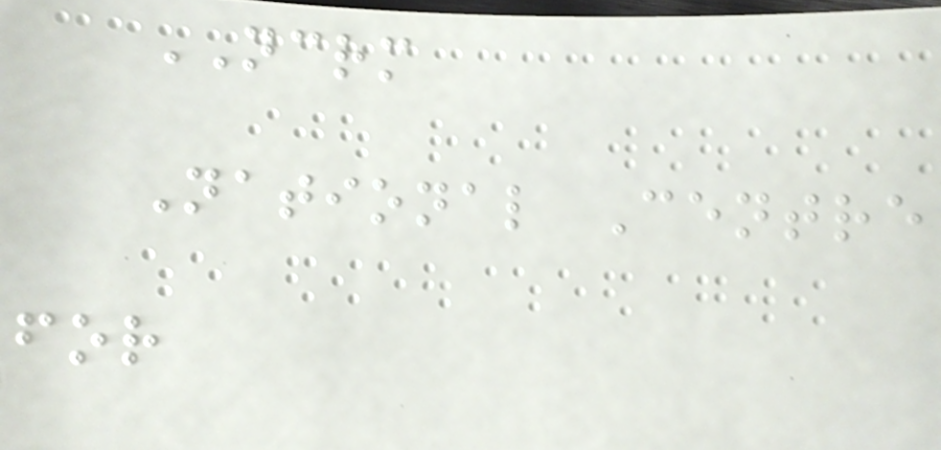NCRM
National Centre
for
